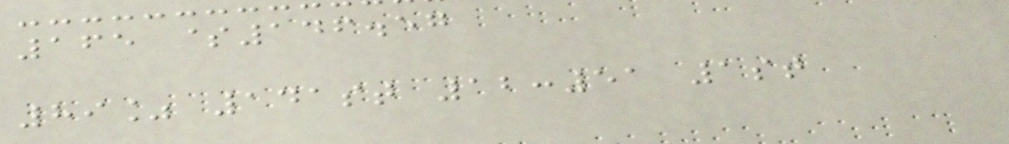165 $146.57
89% 141st 12:51 1st
